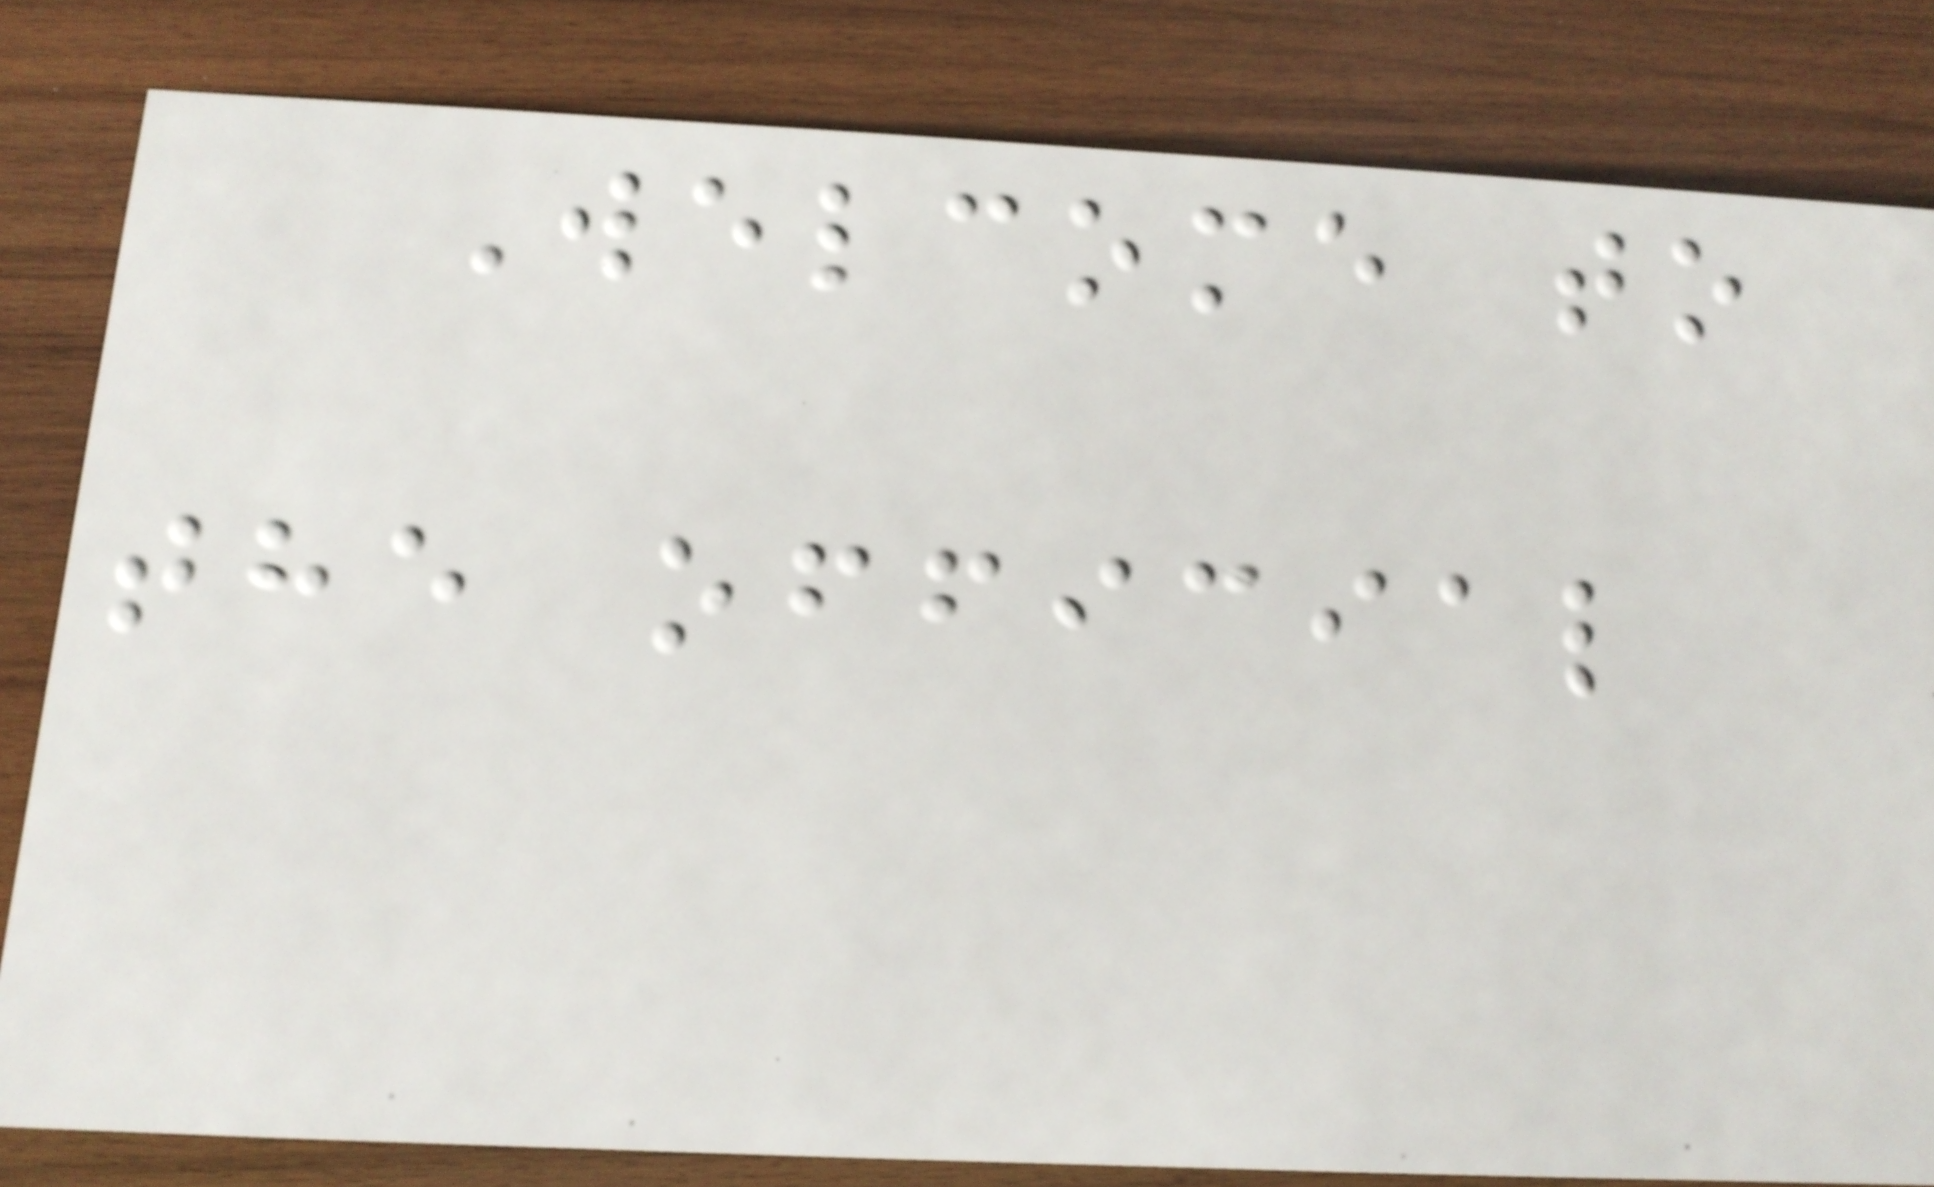Welcome to
the official
